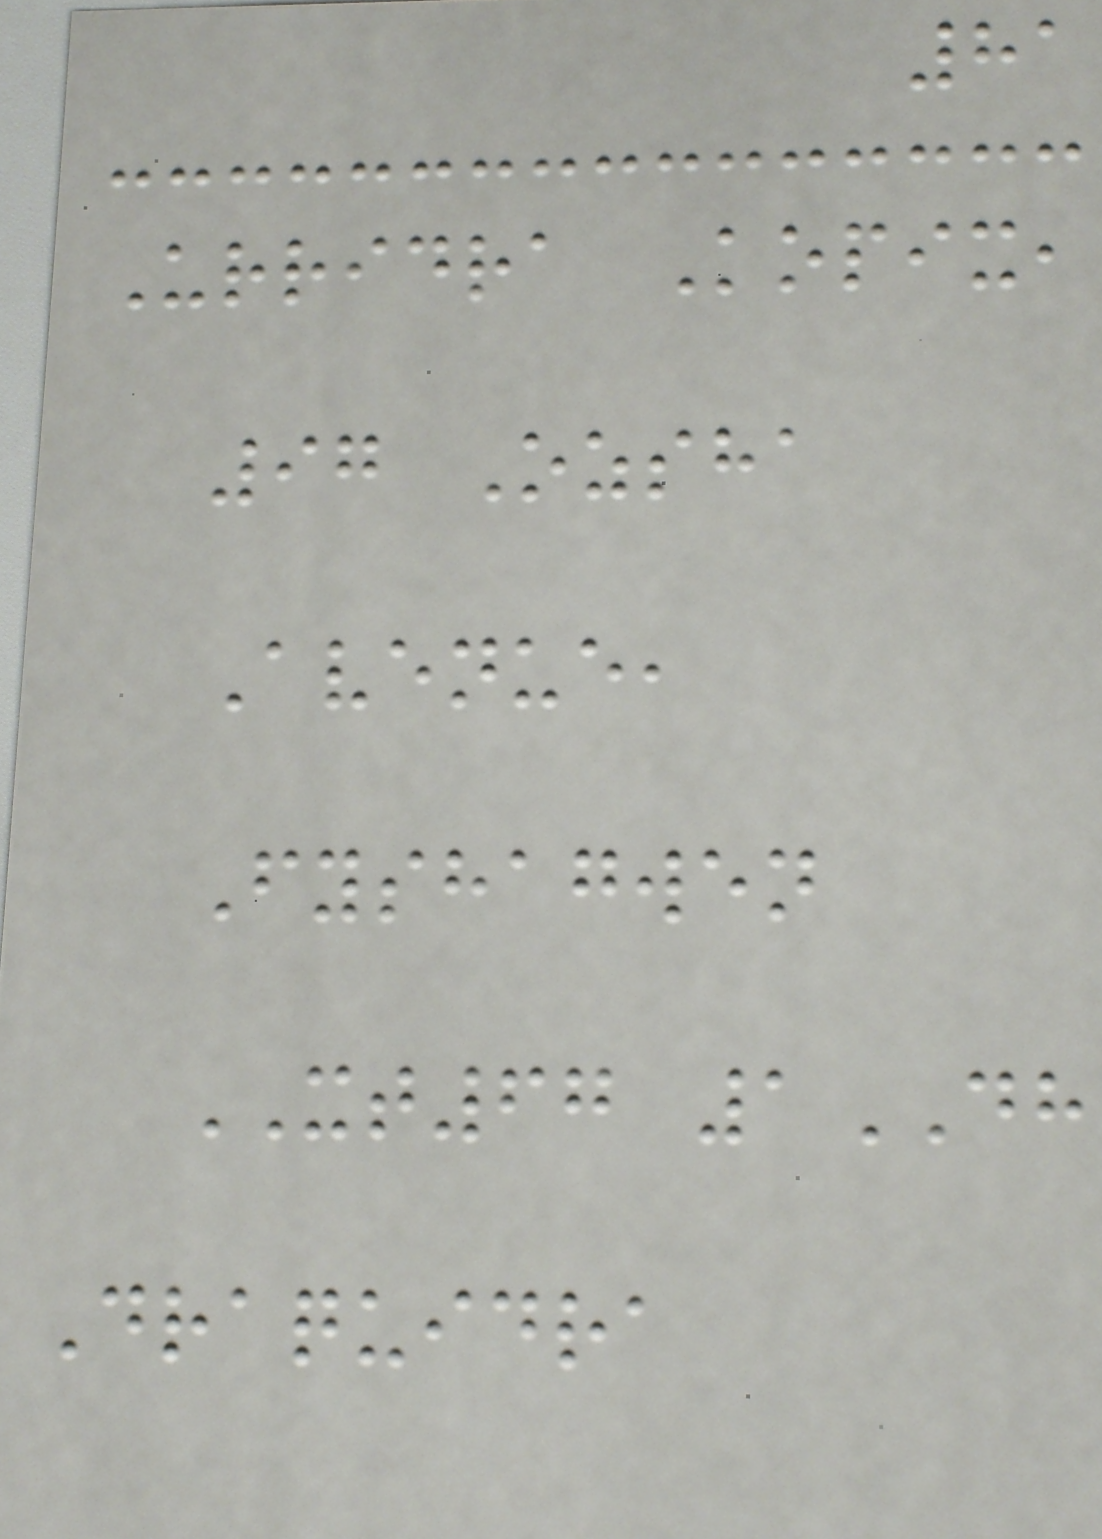81
Urridra Kopix,
97 Ozsha
Avenue,
Fyshagwen
XT67 1DH
Draquidra
